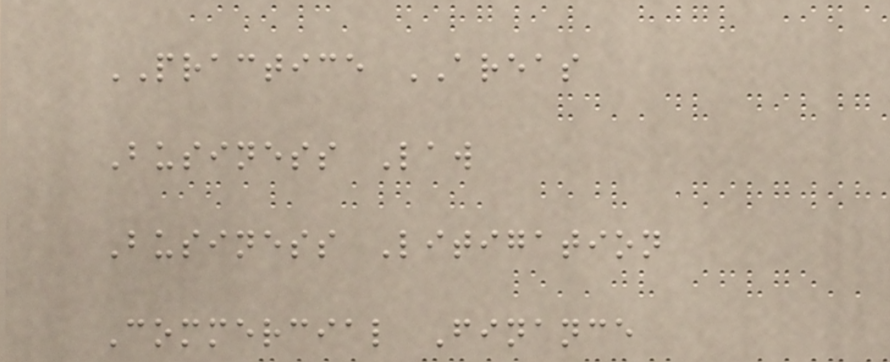PRACTICE AREAS
Business Law
Business Litigation
Commercial Finance
